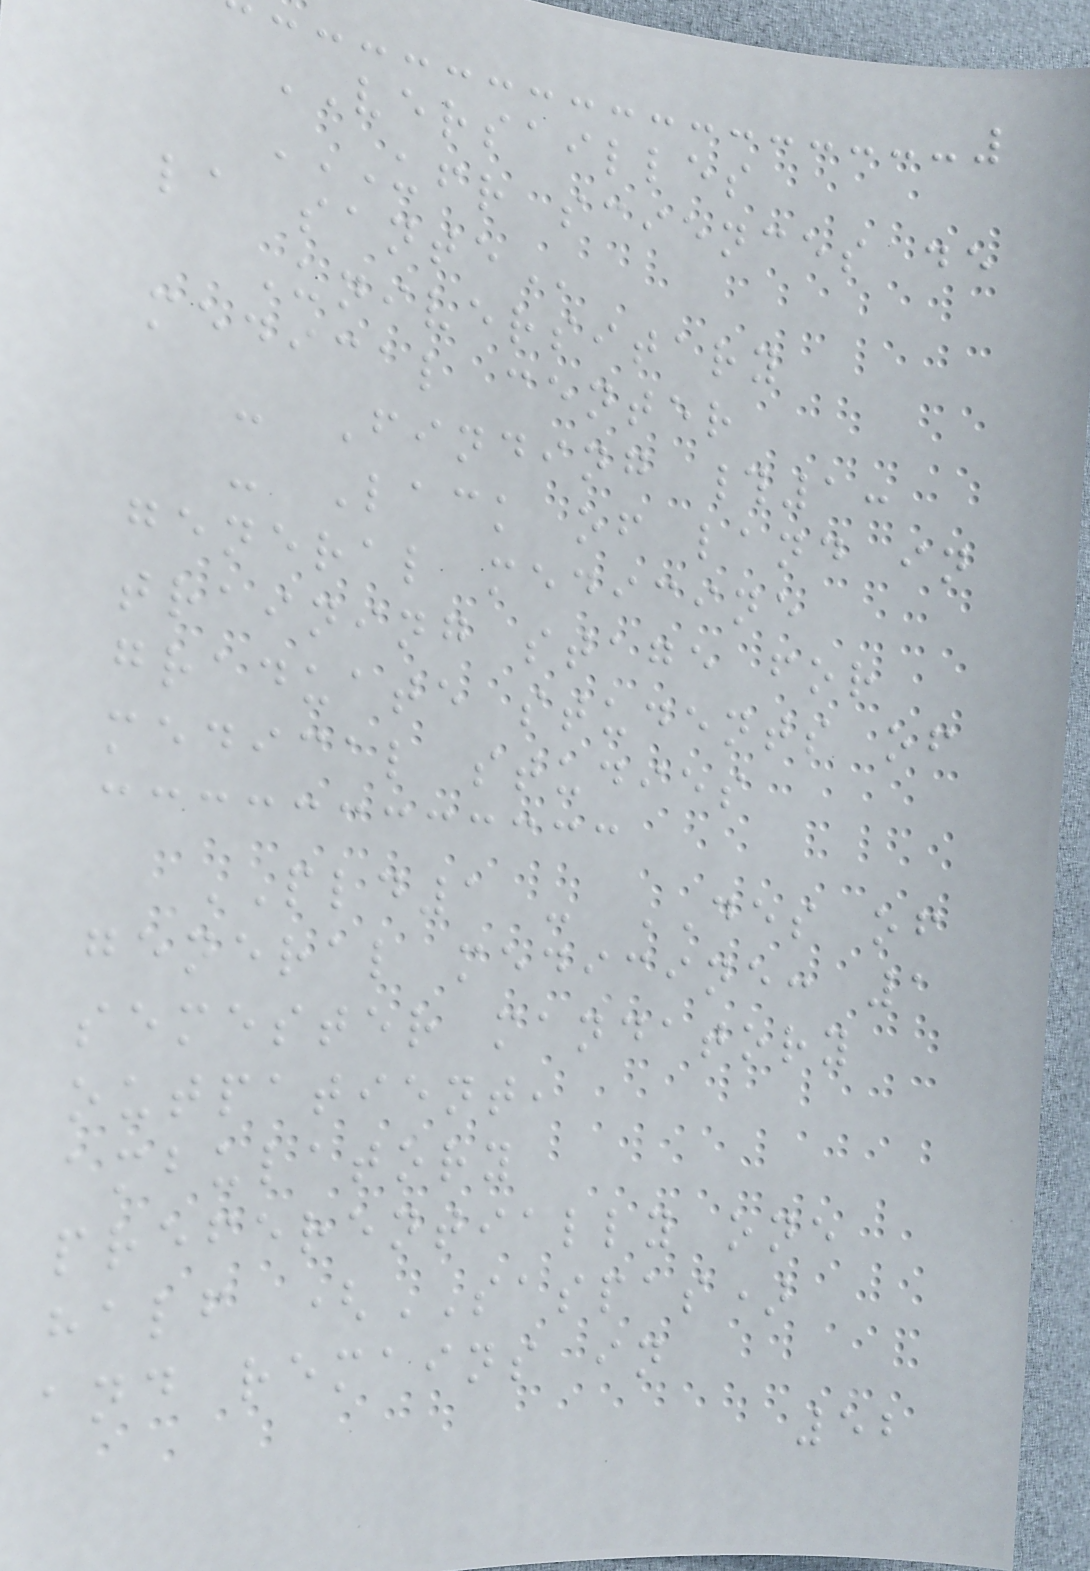VERSAILLES
UFR SCIENCES DE
LA SANTE
Universitary
medical center
- Finding #1:
- Lack of land in
general medicine
training stage for
graduate students of
medical studies
PLD1 - DES of
general medicine: 1
semester mandatory
outpatient,
ambulatory
preferentially one
half (SASPAS)
and remains in
52
